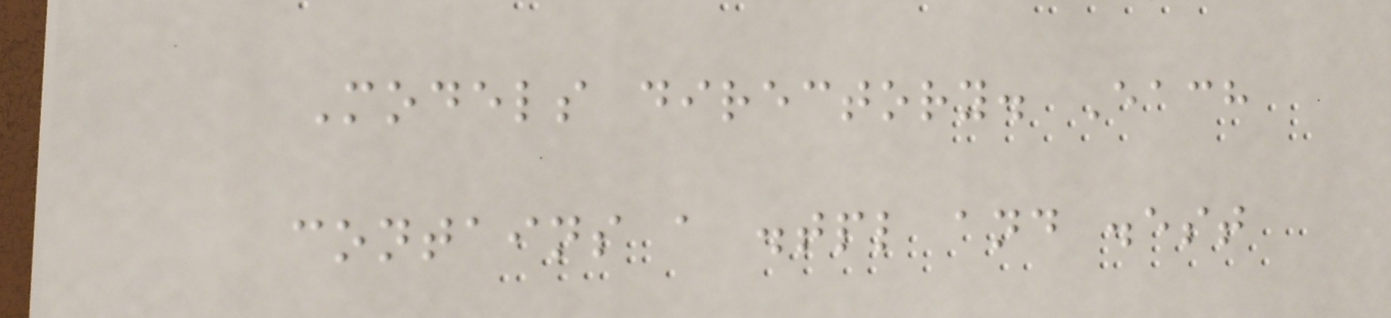Models directory. Each
contains a .tpl and .est
